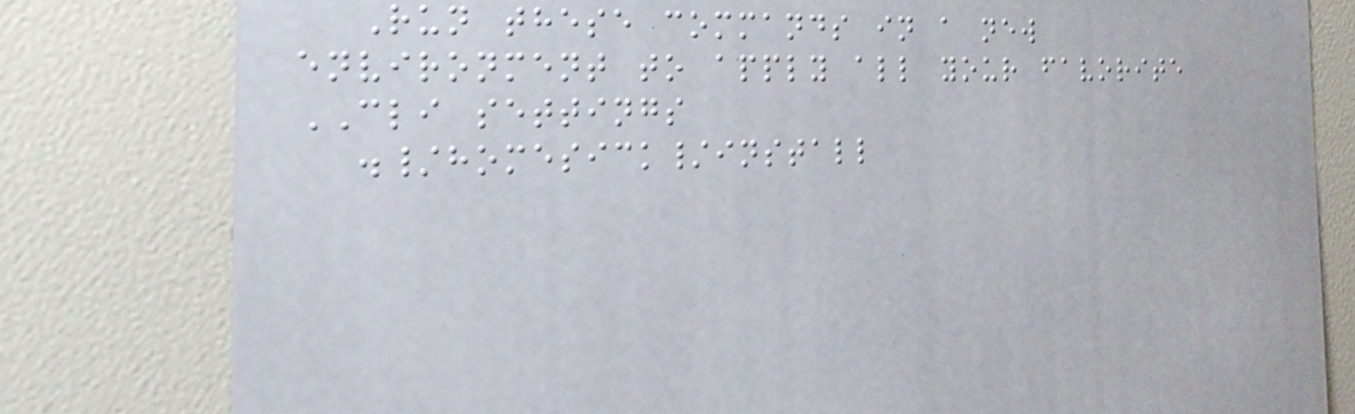Run these commands in a new
environment to apply all your favorite
CLI settings
./homesick/install
